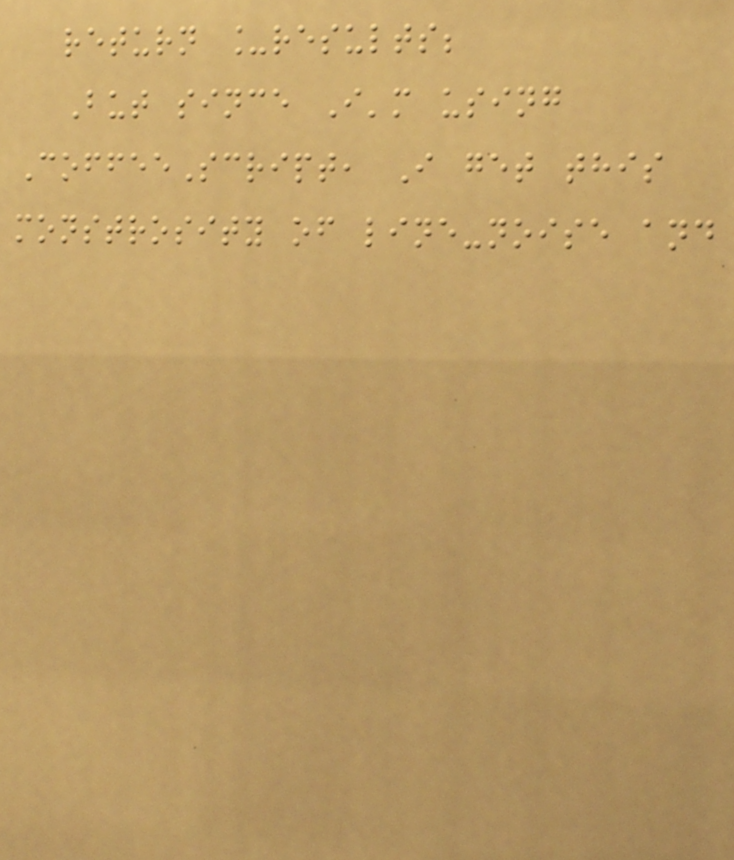return _results;
But since I'm using
CoffeeScript, I get this
monstrosity of line-noise and
